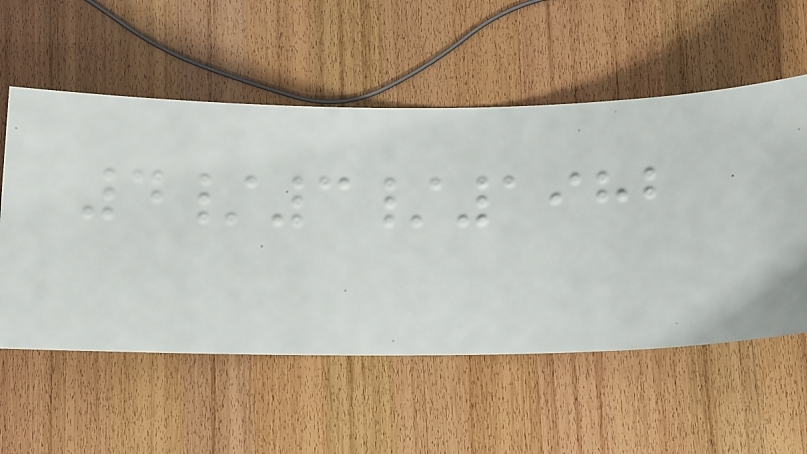4/3/1982
